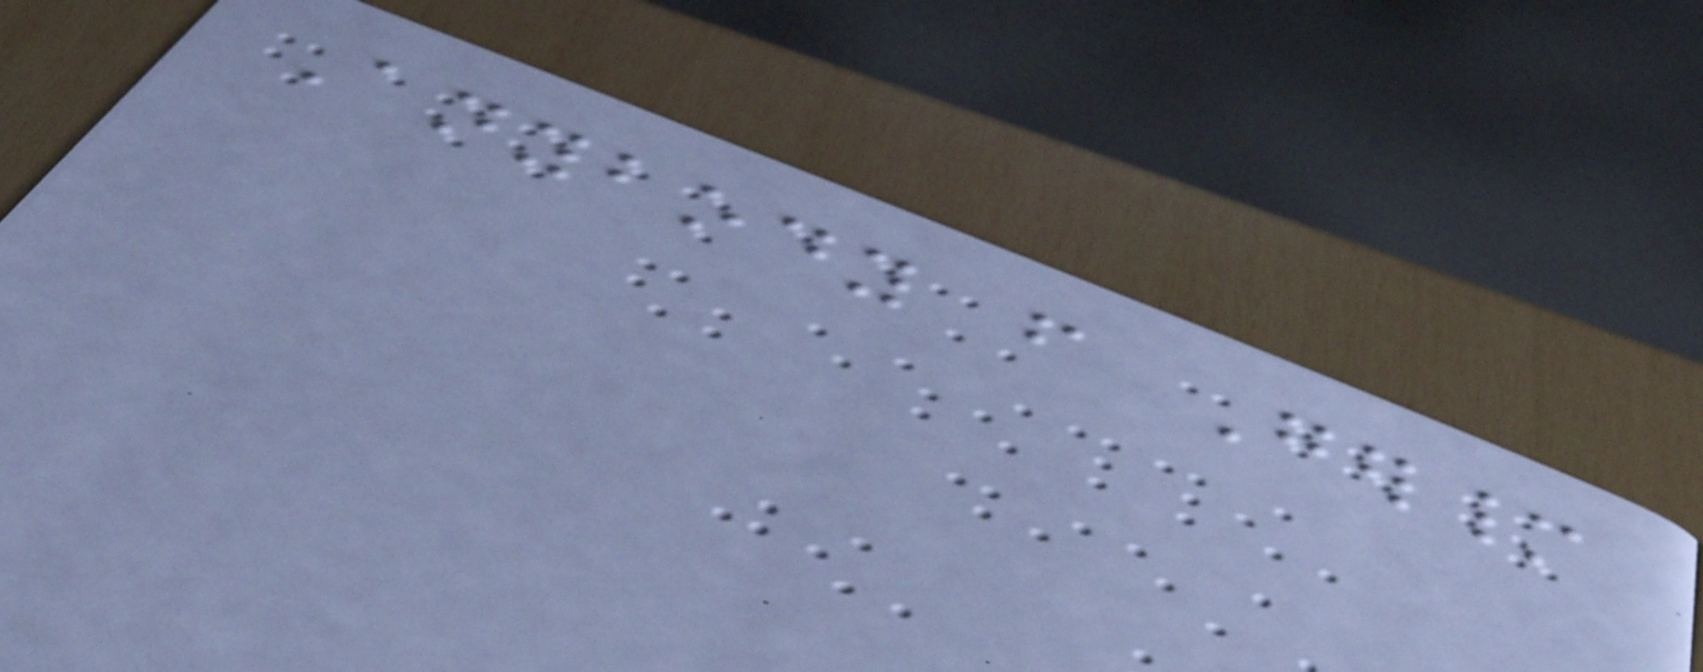Anybody from Germany
